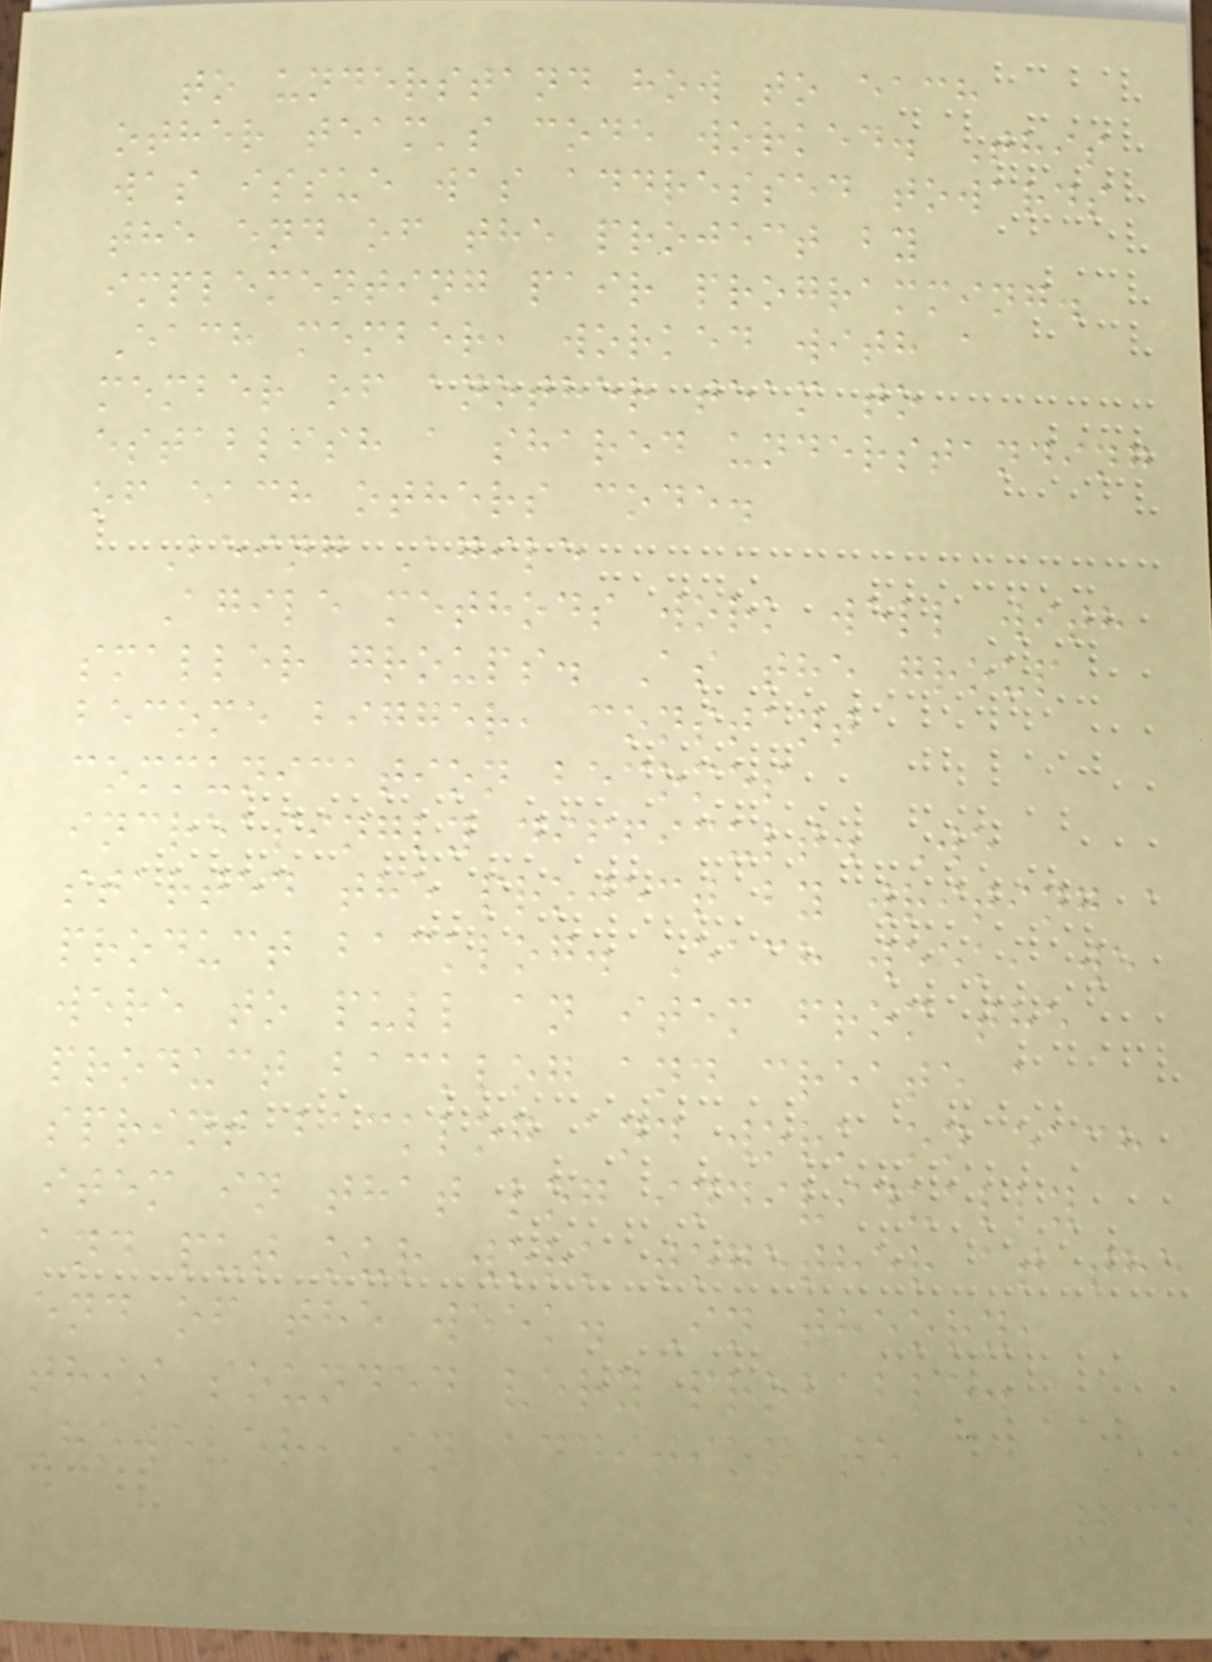to understand how to each
other team's code worked. This
was issue was addressed towards
the end of the project by
implementing pair programming.
Each member, worked with a
member of another team to
establish a shared understanding
of each others code.
Being Agile
Agile methods work well with
smaller groups. As the group
become bigger, constant
communication becomes
increasingly difficult. We
started the project by writing a
product backlog. Each week, we
were to pull an item from the
product backlog and create a
sprint backlog and work on each
item in that log individually
and put our work together at the
end of the week. In theory,
this sounded very probable.
However, in addition to
235
